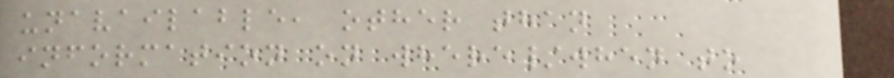unavailable, other than
information on where/when to
